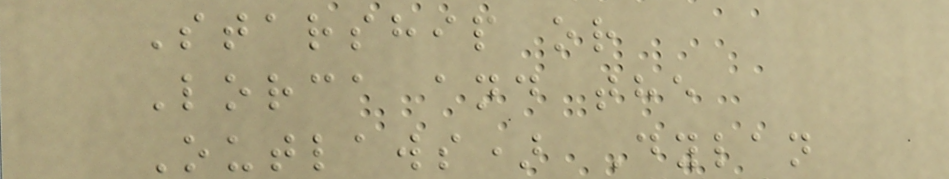Starship or
Lorca and the
Outlaws) Dylan
